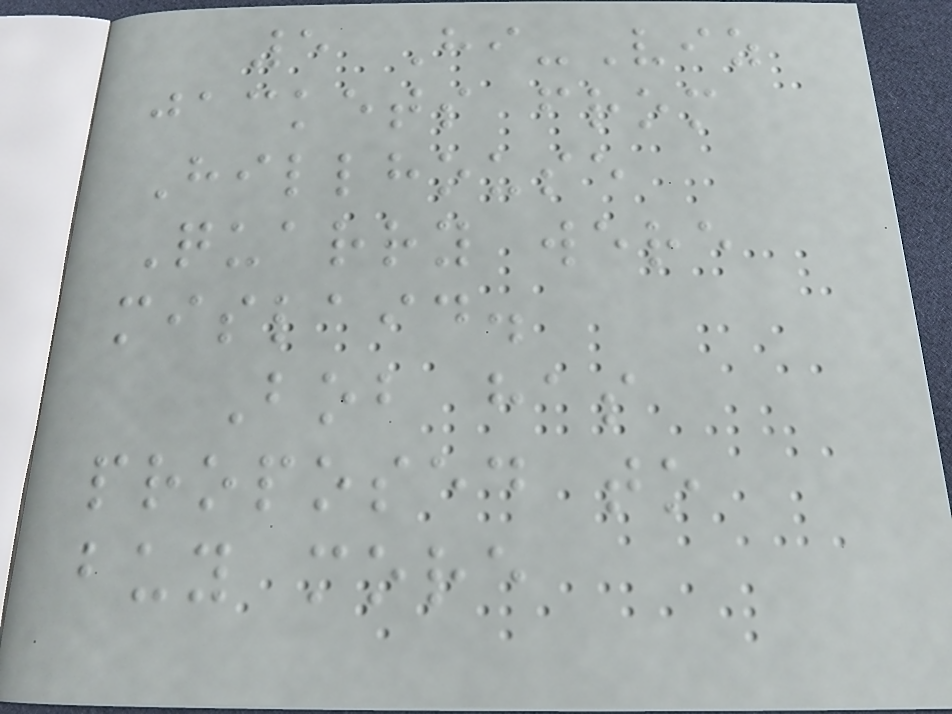5 Hi-Viz
jackets from
Hillhouse
Quarry were
mislaid.
Bob has
proposed to
buy more
